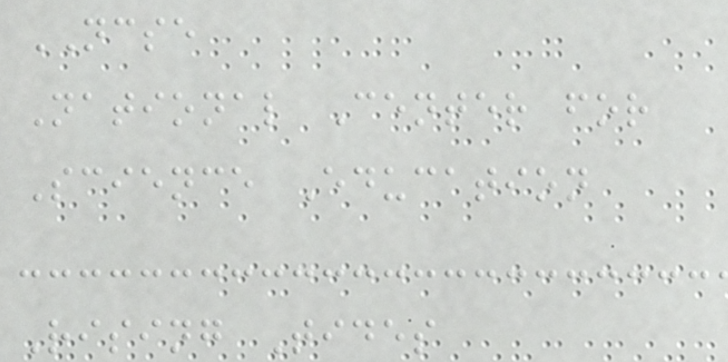NCSE
National Center for
Science Education
Rising Tides
